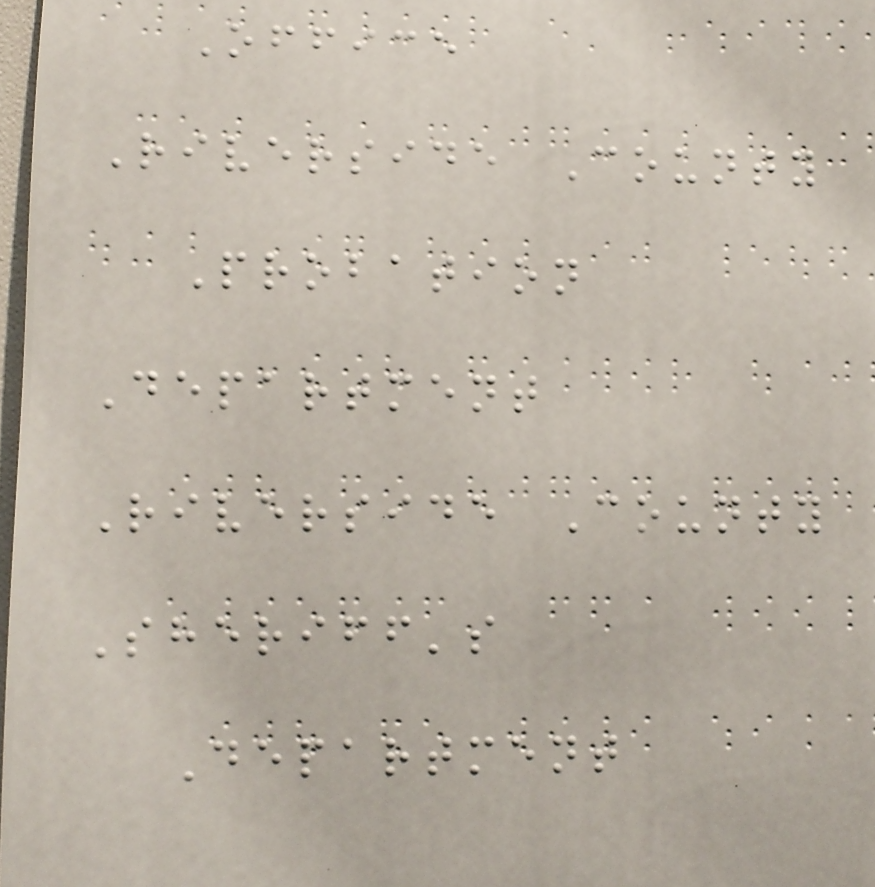Office
Riverside County
Probation
Department
Riverside County
Sheriff's
Department
